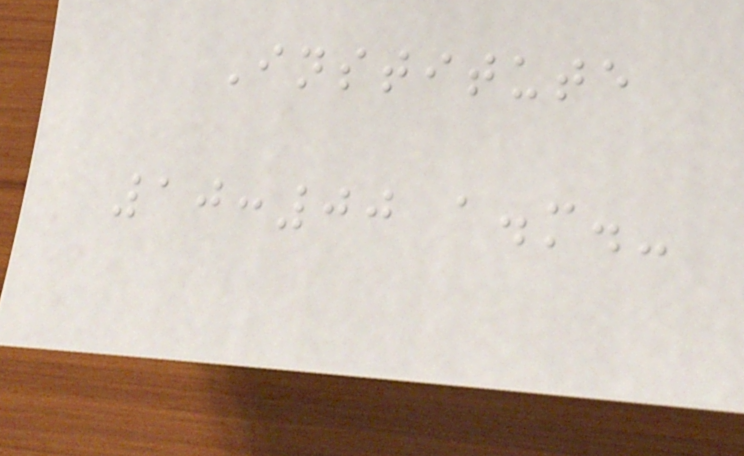Institute
10:00 a.m.-
